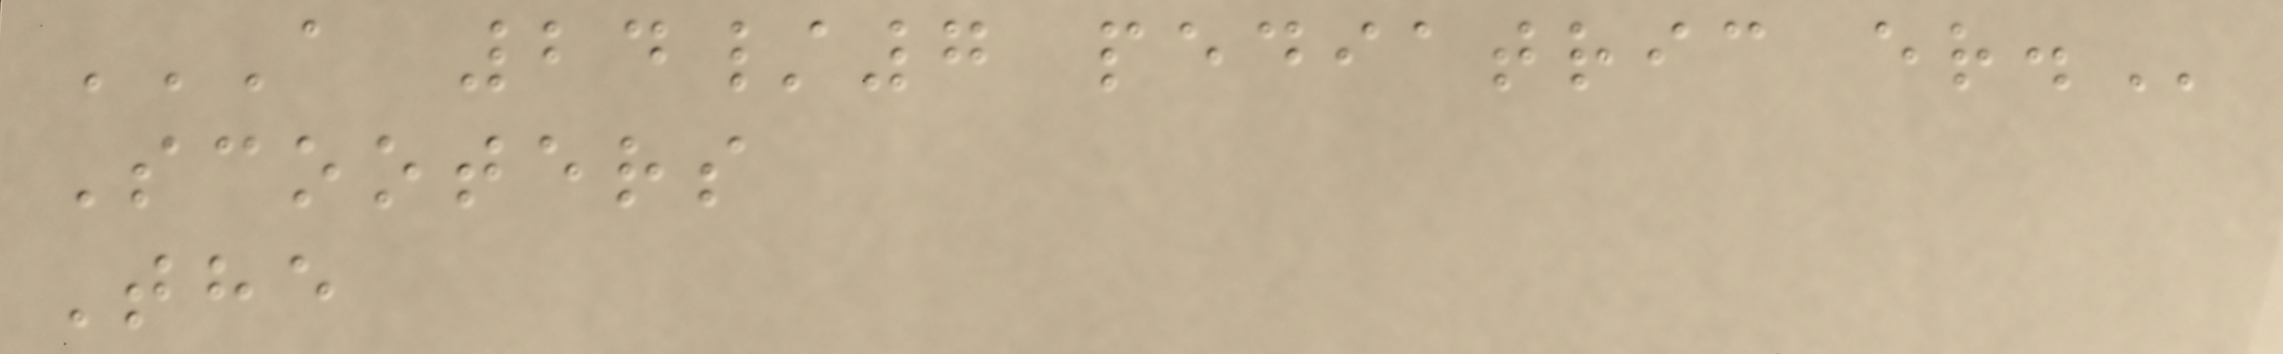A 24/7 PEDIATRIC ER.
Scooters
The
